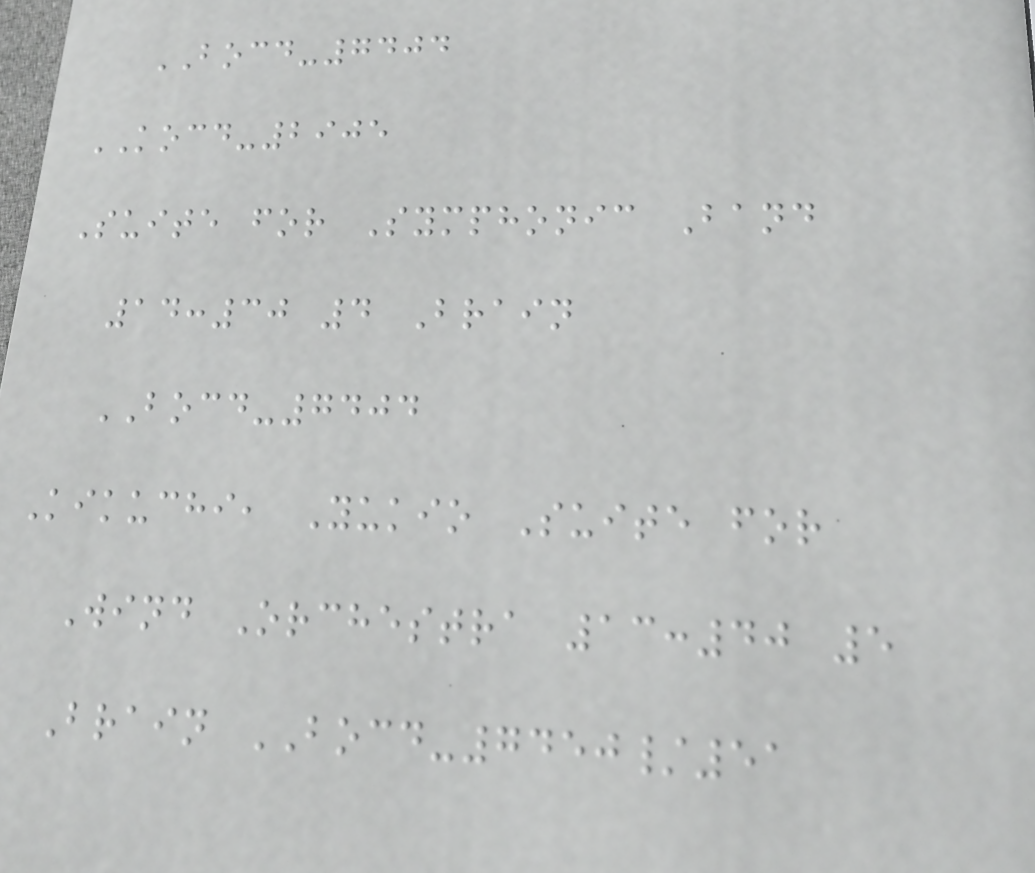BOCD-7404
KOCD-2905
Suite for Symphonic Band
14:30 4 Brain
BOCD-7404
Kikuchi, Yukio Suite for
Wind Orchestra 13:40 5
Brain BOCD-7450/51
